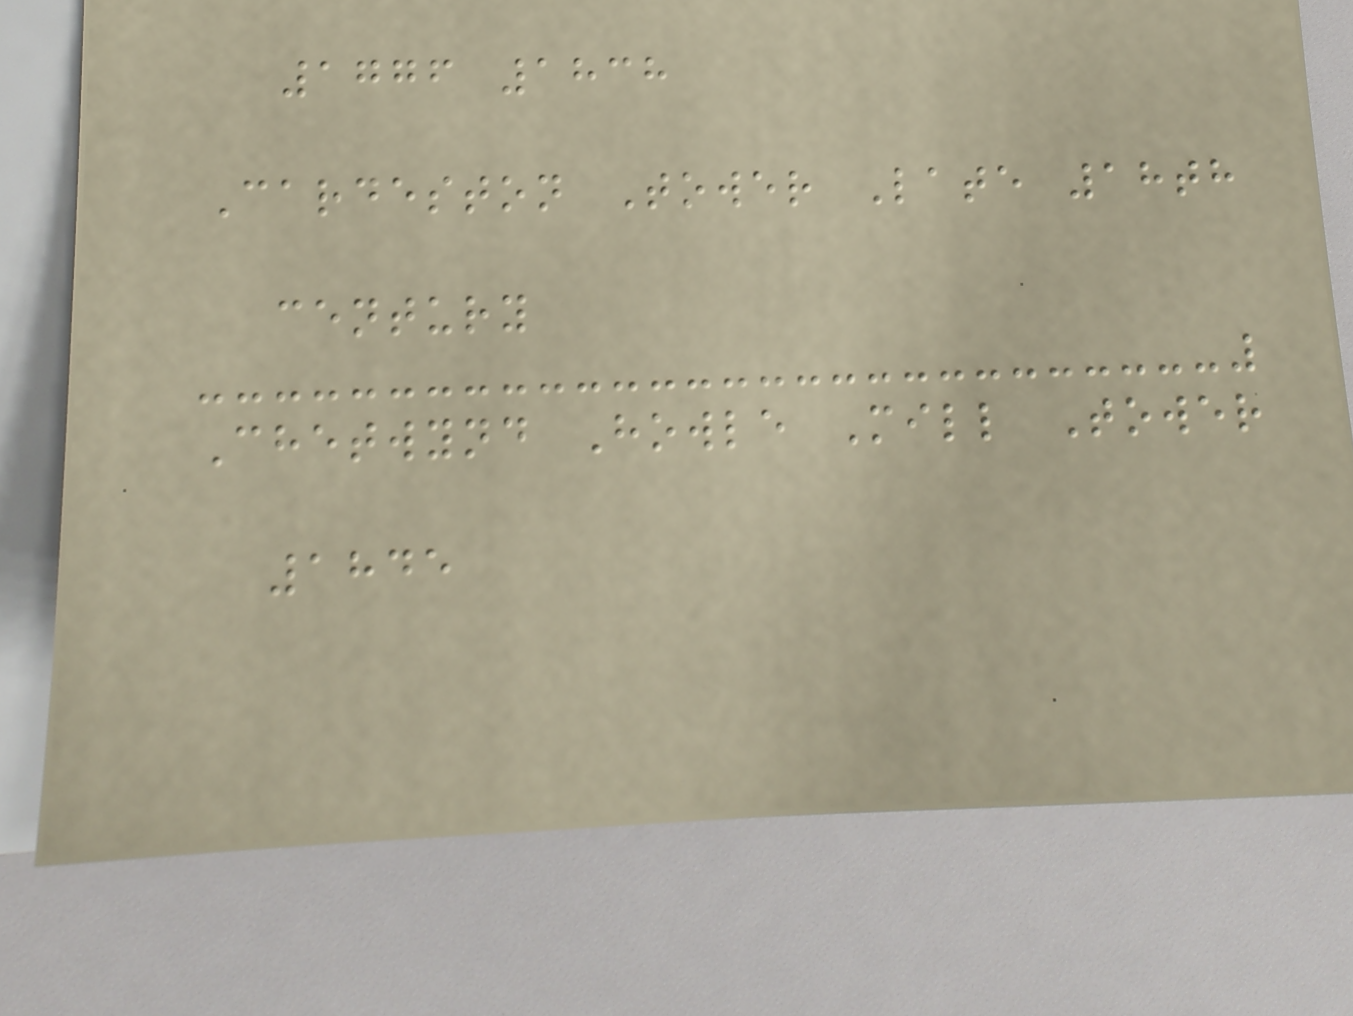1776 1838
Cardeston Tower Late 18th
century
Chetwynd Howle Mill Tower
1845
